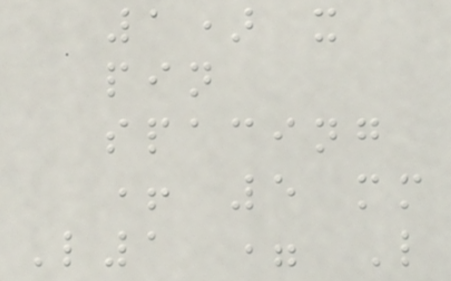1) x
pin
spacing
+ 5 mm
L1 = L
